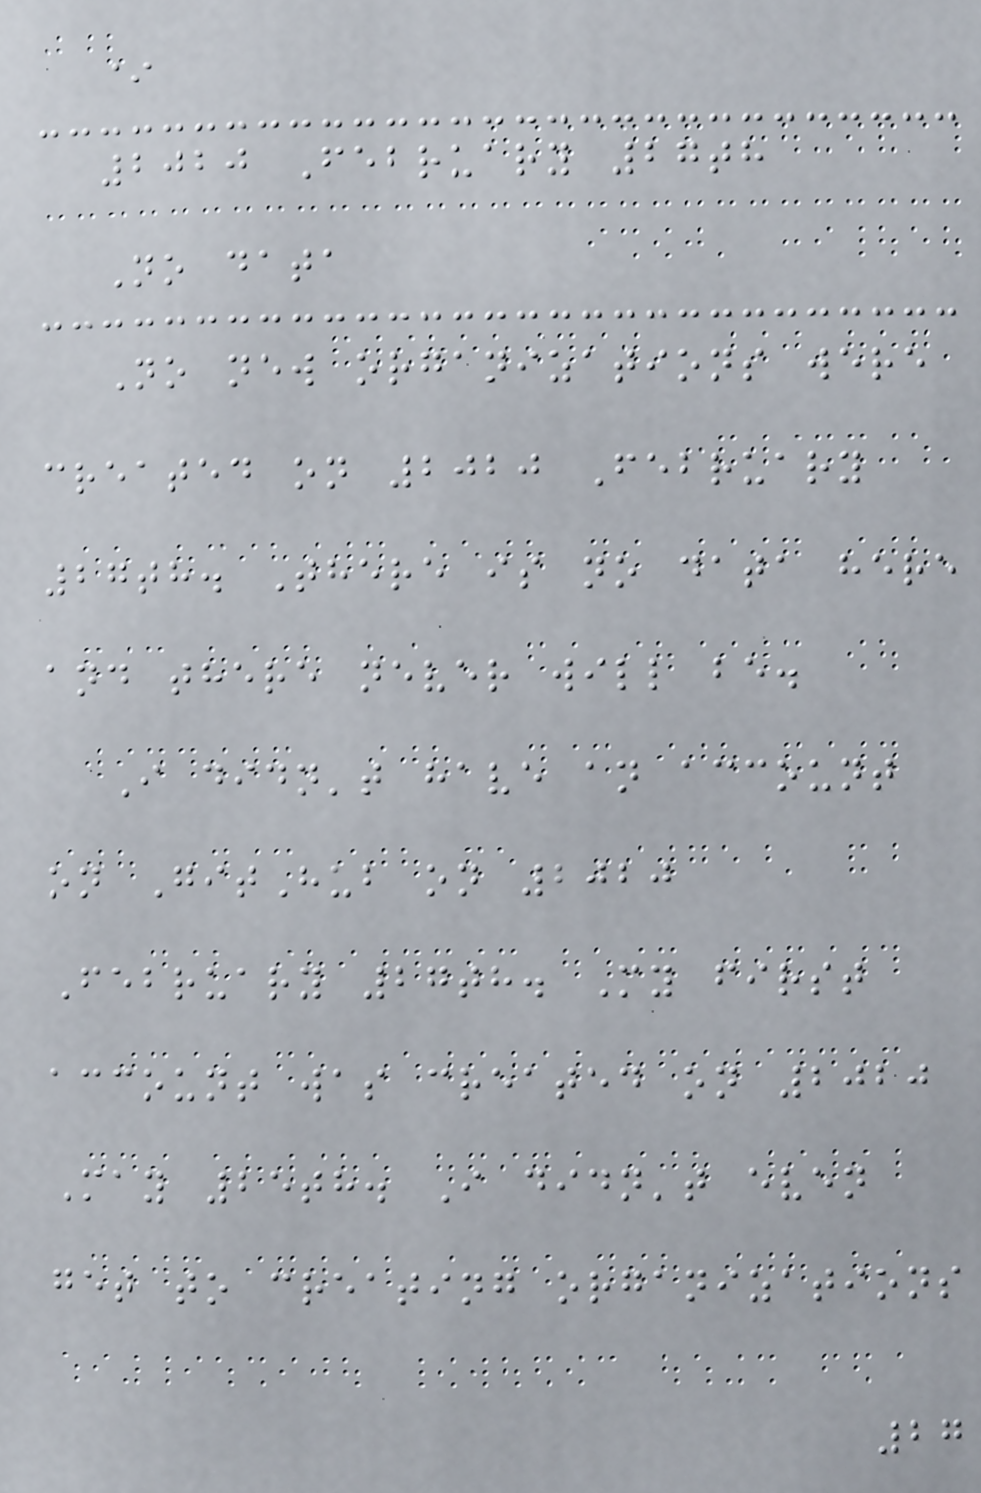*
2020 February 27th
No data
No new organizations were
created on 2020 February
27th. There is no data here
and there never will be.
I didn't have an account
on GitHub on 2020
February 27th. My first
account was created on 2020
May 25th. I didn't even
get to creating organizations
27
